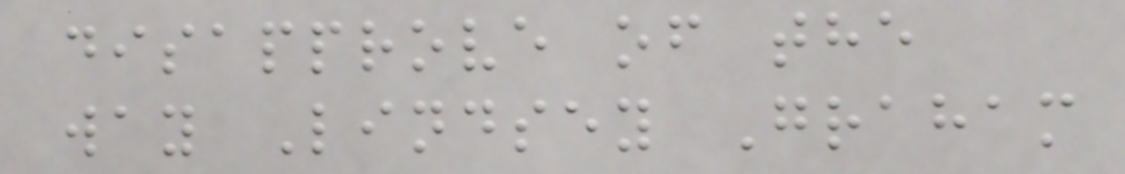disapprove of the
way Lindsey Graham
